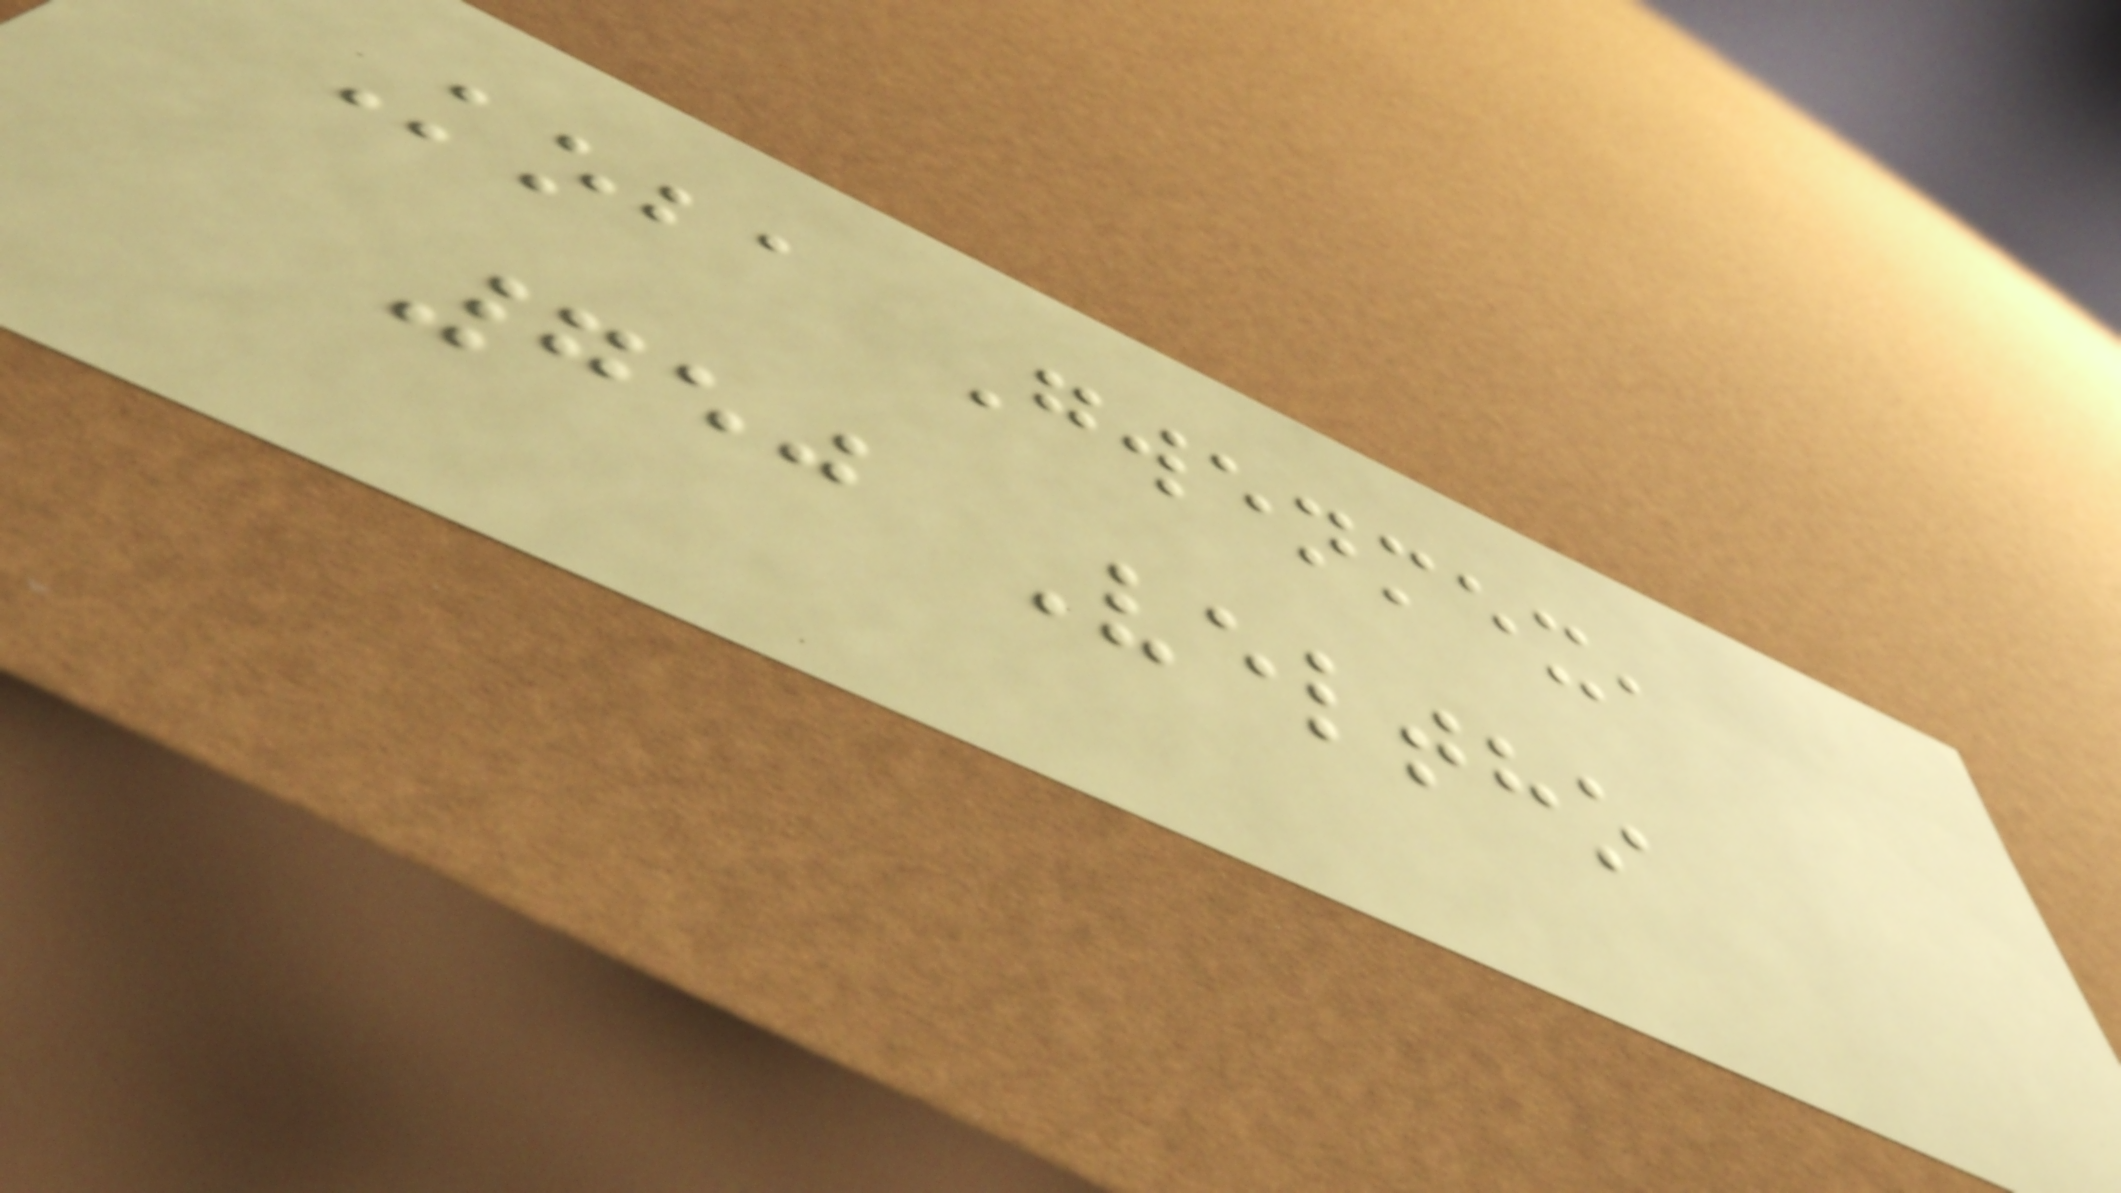Koba Gwenmex,
750 Veltho
